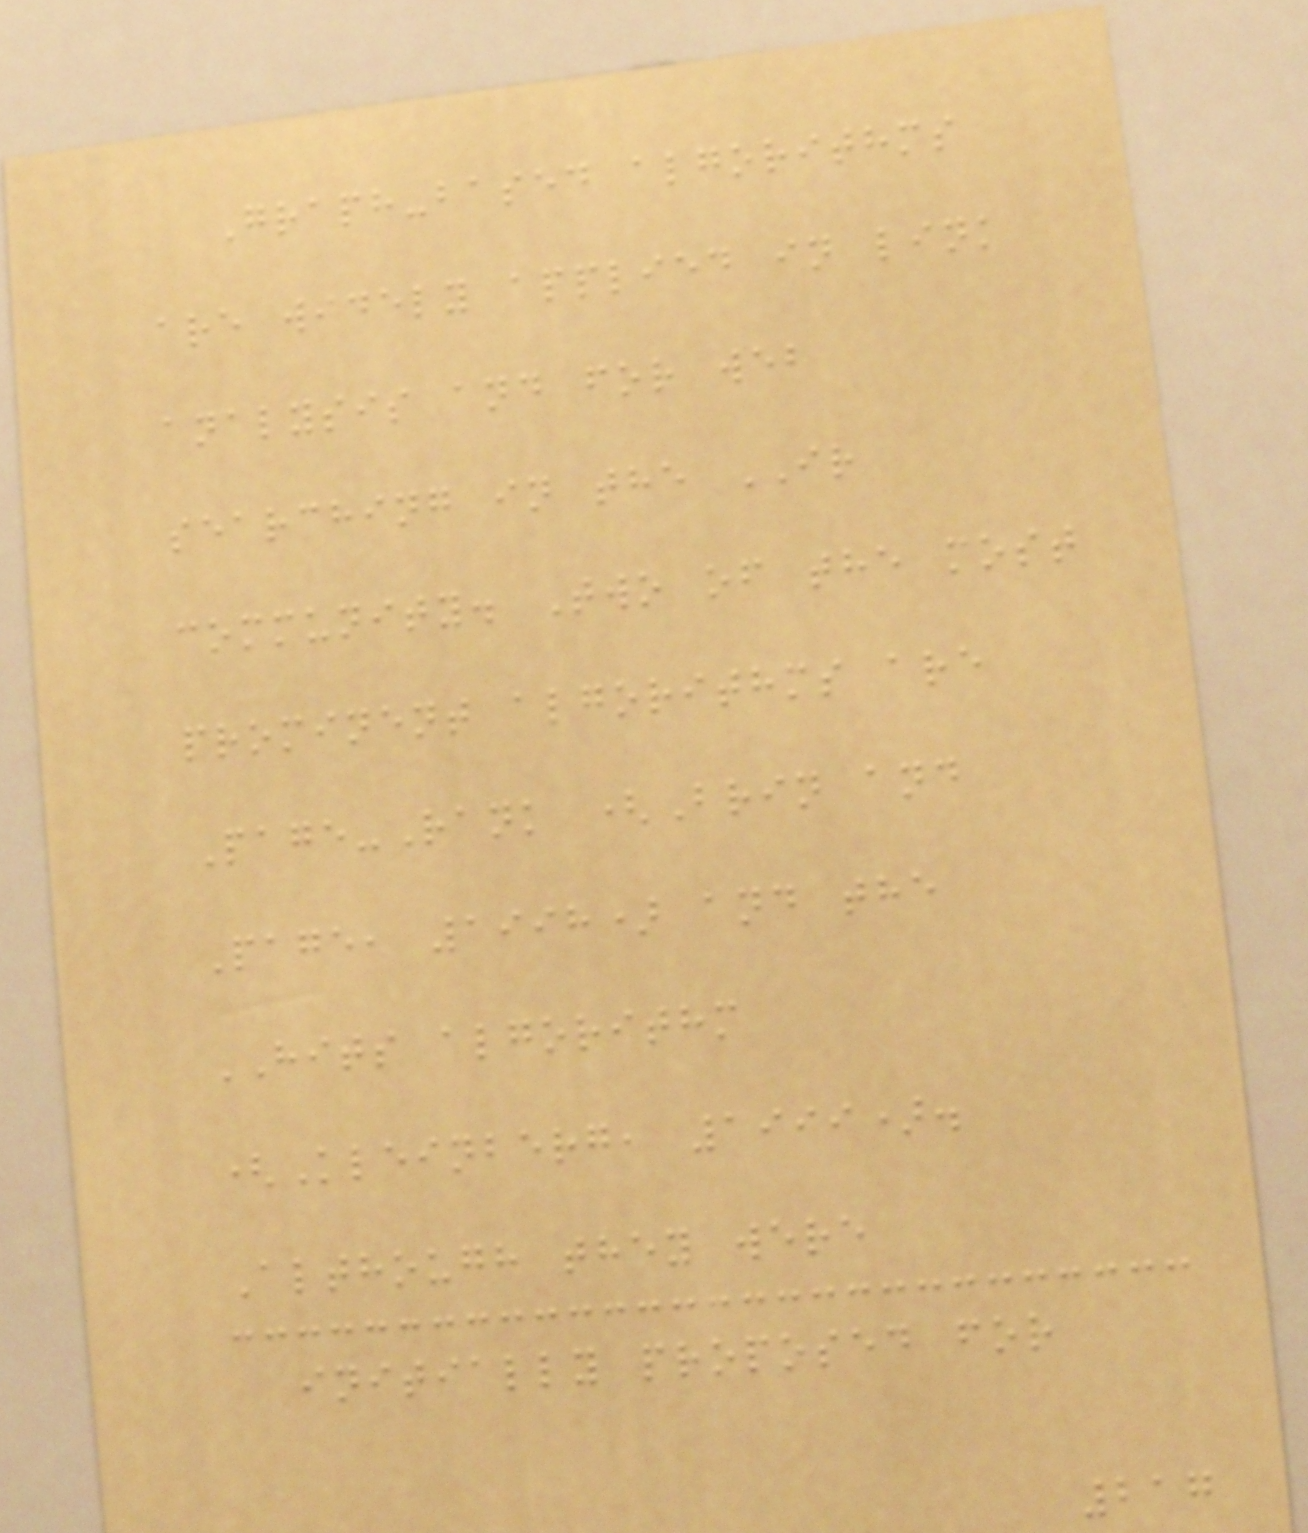Graph-based algorithms
are widely applied in link
analysis and for web
searching in the IR
community. Two of the most
prominent algorithms are
Page-Rank (Brin and
Page, 1998) and the
HITS algorithm
(Kleinberg, 1999).
Although they were
initially proposed for
217
